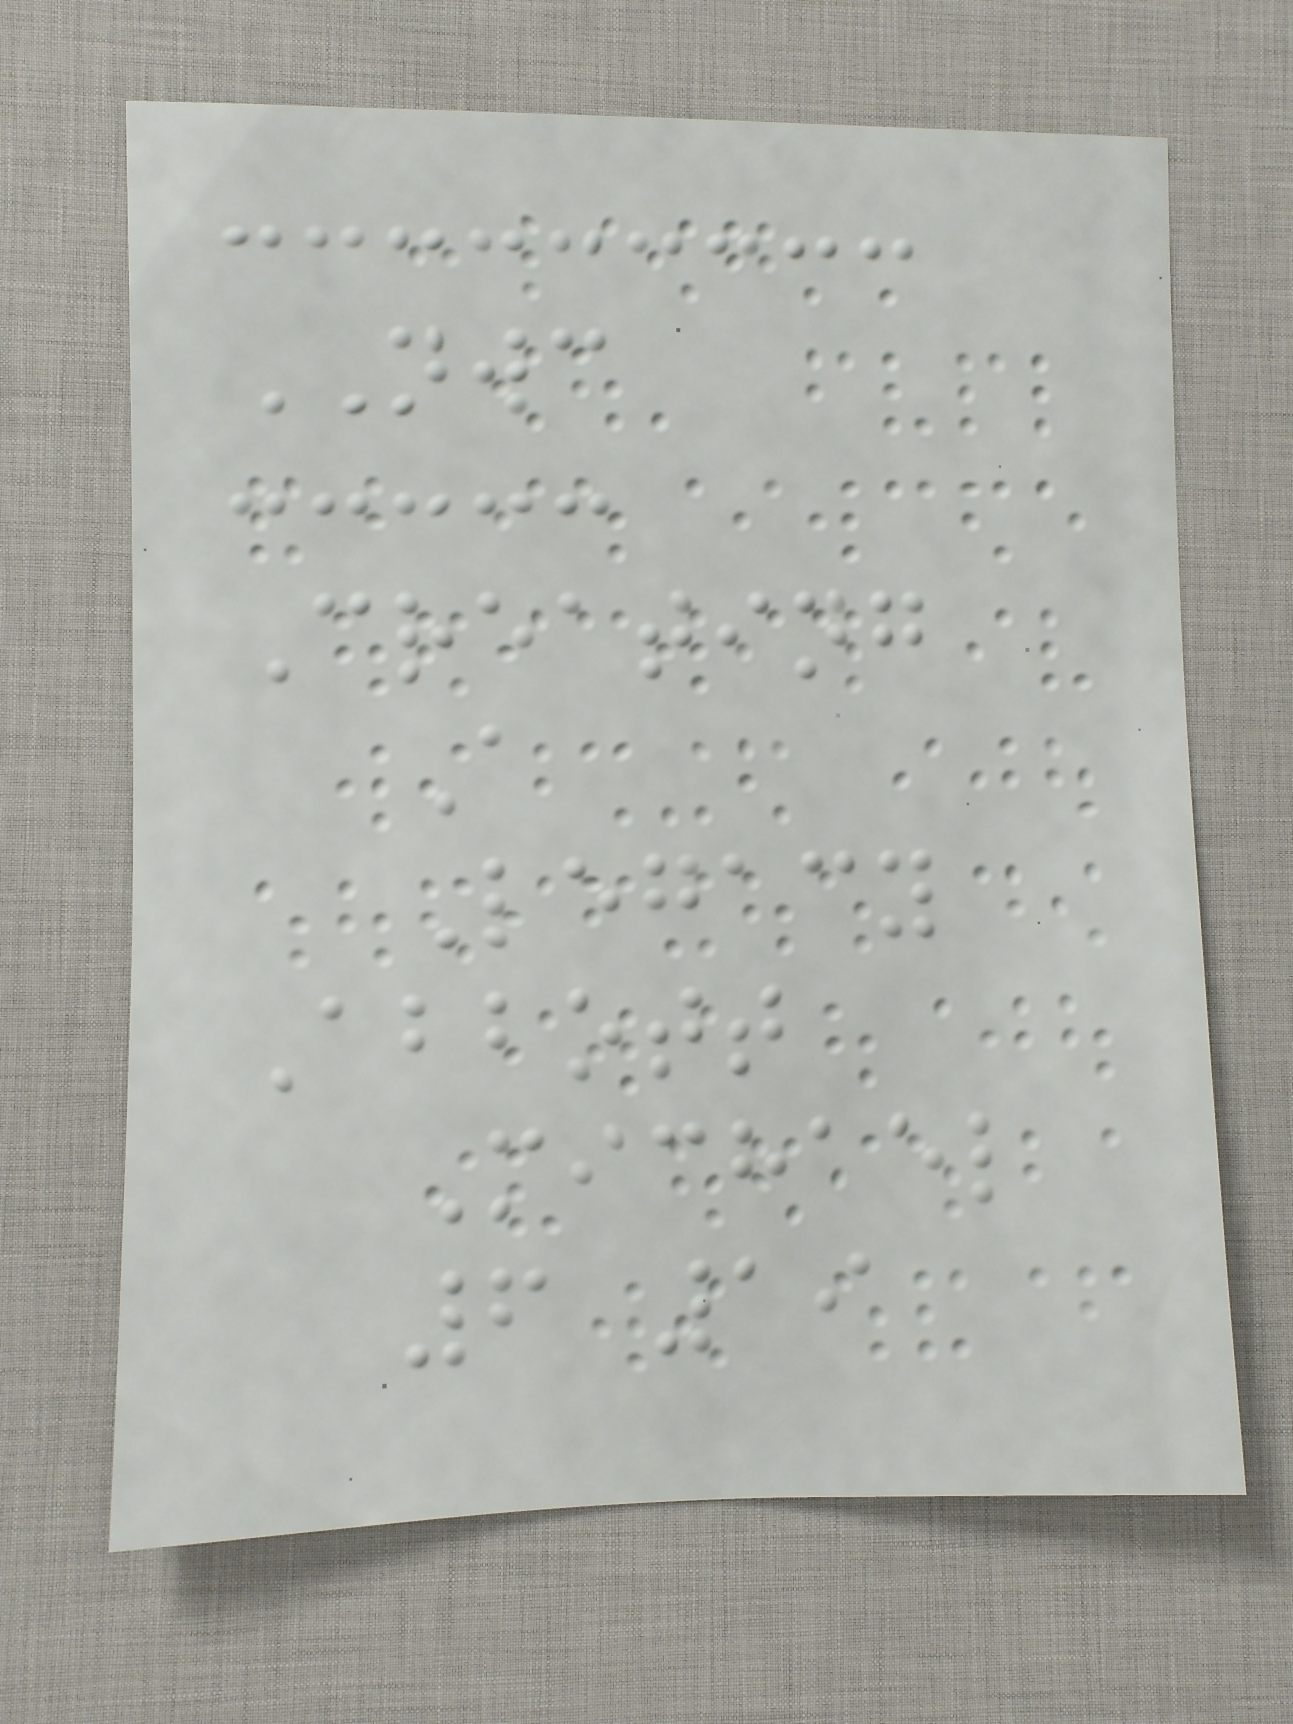NWC
Creating
A
Legacy
Abbott
Michael
6 19
